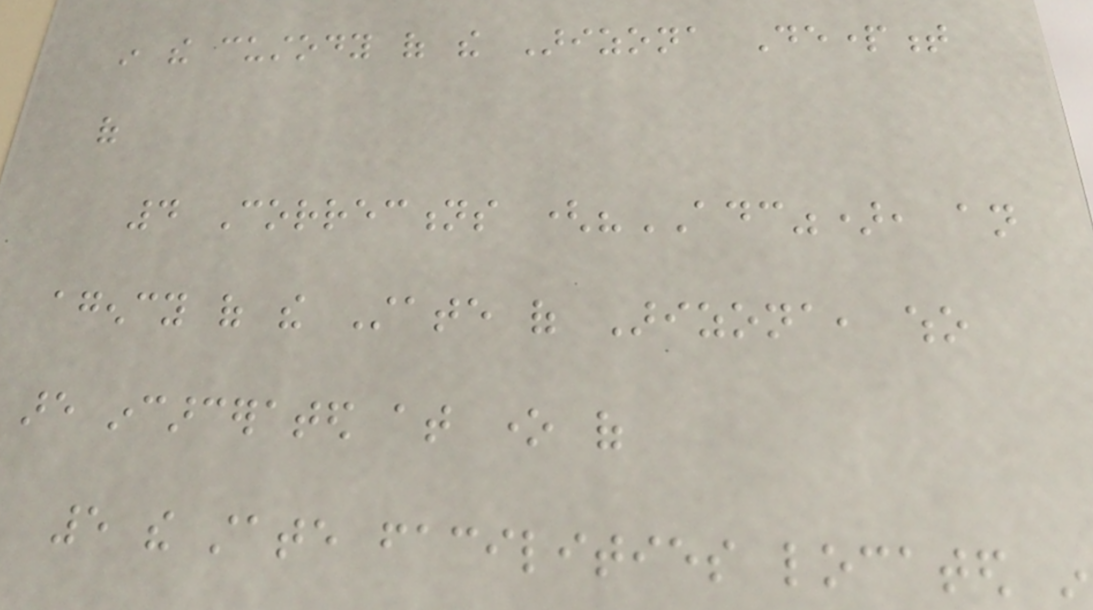in the custody of the Arizona Department
of
4 Corrections ("ADC"), an
agency of the State of Arizona, who
are incarcerated at one of
5 the state facilities located in
